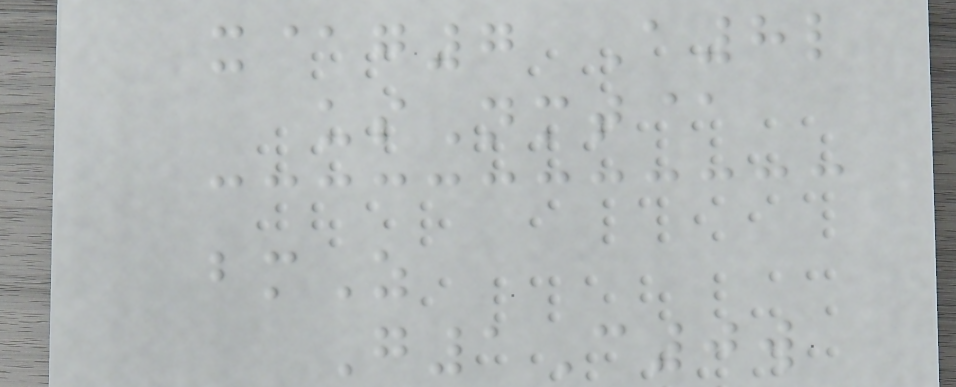x@g7 A8l
usNmt@
bmZ
G1C0w
